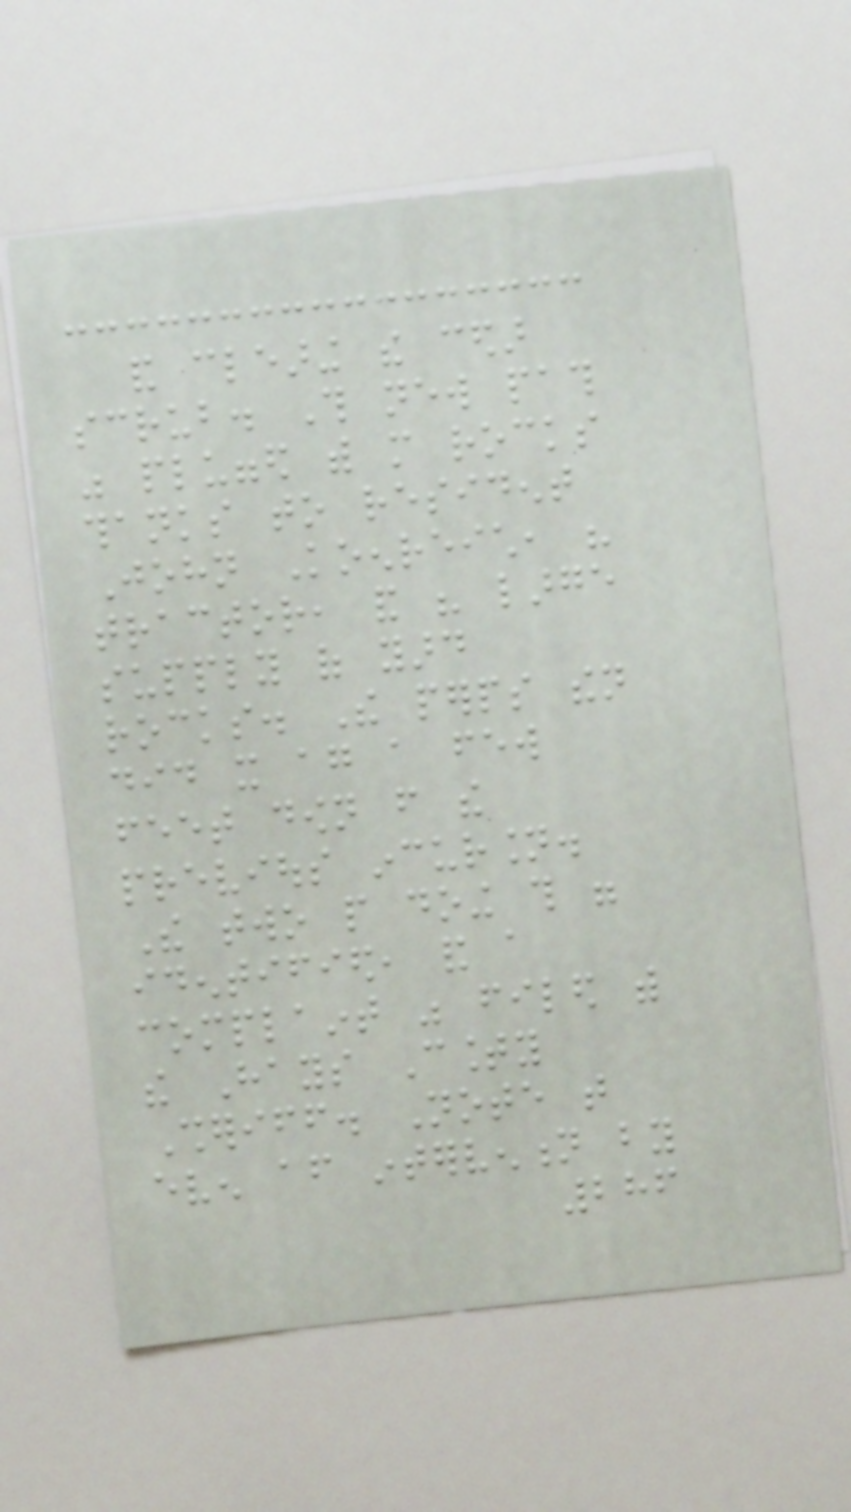and clearing the cedar
scrub. This new path
was plugged with more rocks
thanks to resident
John Koenreich, his
tractor, and his large
supply of yard
rocks. The perps then
did it again a few
feet down from the
previous incursion.
The two people doing this were
identified, and a
complaint was filed with
the Hays County
Sheriff. Note that
even after intervention by
286
